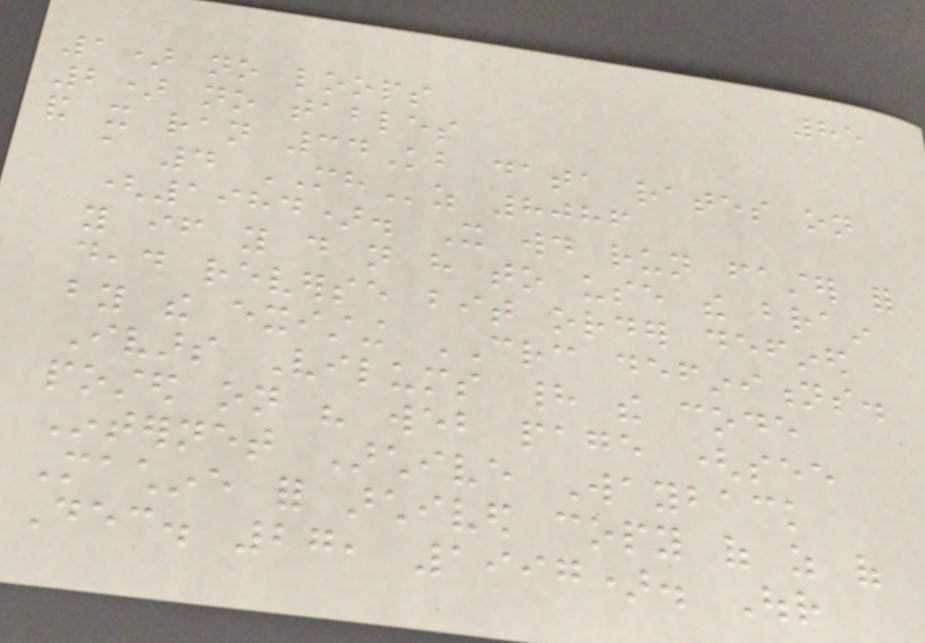85
1) no loops
2) no tables
and it ran 34Kb data rates on
a 4 MHz 8086
(1984). It would run faster for
you if you do not have to use the brain
dead reverse bit order defined
by the existing CRC definitions.
Ivars Vilums had the code
posted on his web page (see
Internet Archive Wayback
Machine for archived copy of as of
Dec. 27, 1997). Our
